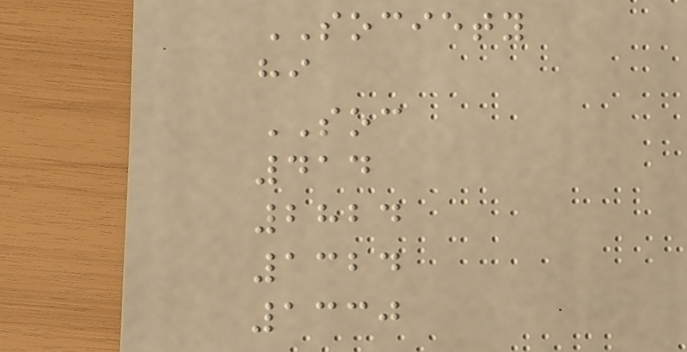SOCIETY
hi
SOC
414
2824
1324
1330
